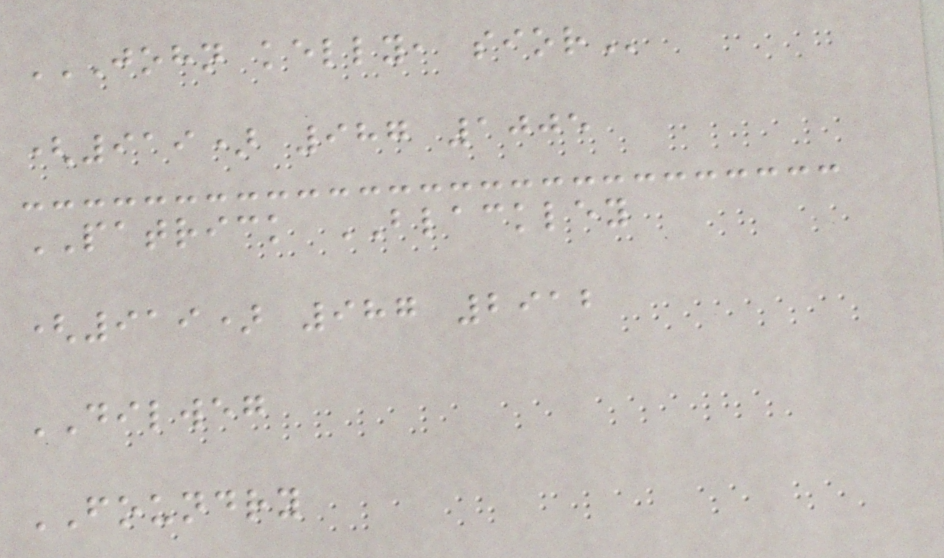JOHN KELLY, SIOR
(919) 987 1005
PATRICK BLACKLEY
(919) 987 2912
DILWEG
FOUNDRY
